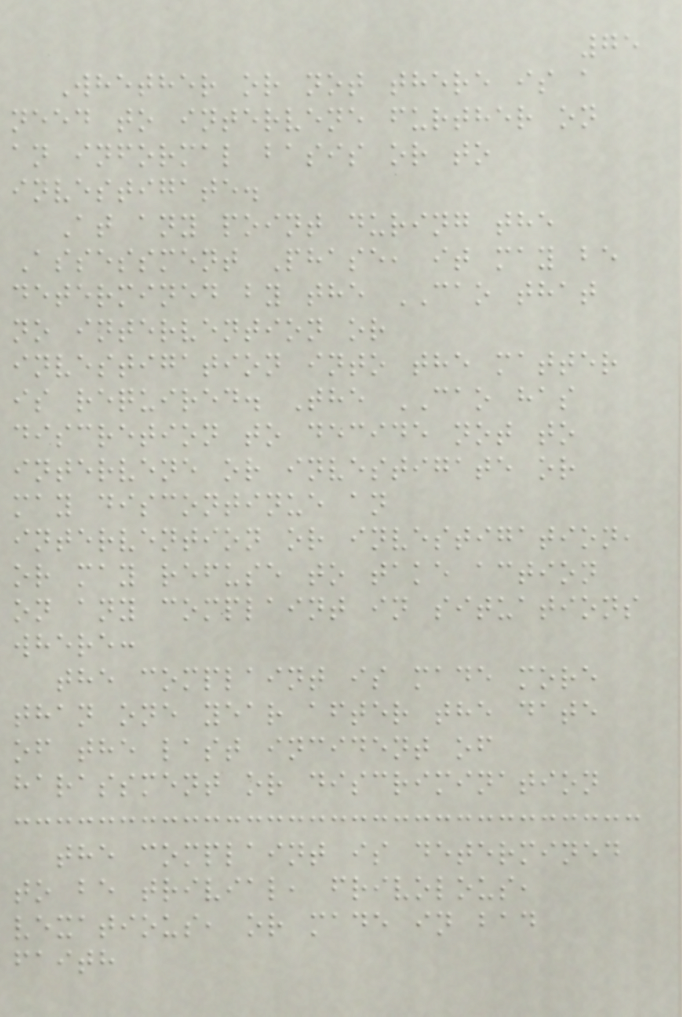75
Whether or not there is a
need to intervene further on
an informal basis or to
investigate.
At any point during the
Assessment Phase, it may be
determined by the CAO that
no intervention or
investigation into the matter
is required. The CAO has
discretion to decide not to
intervene or investigate or
may discontinue an
intervention or investigation,
or may refuse to take action
on any complaint in situations
where:
the complaint is made more
than one year after the date
of the last incident of
harassment or discrimination
the complaint is determined
to be trivial, frivolous,
vexatious, or made in bad
faith
